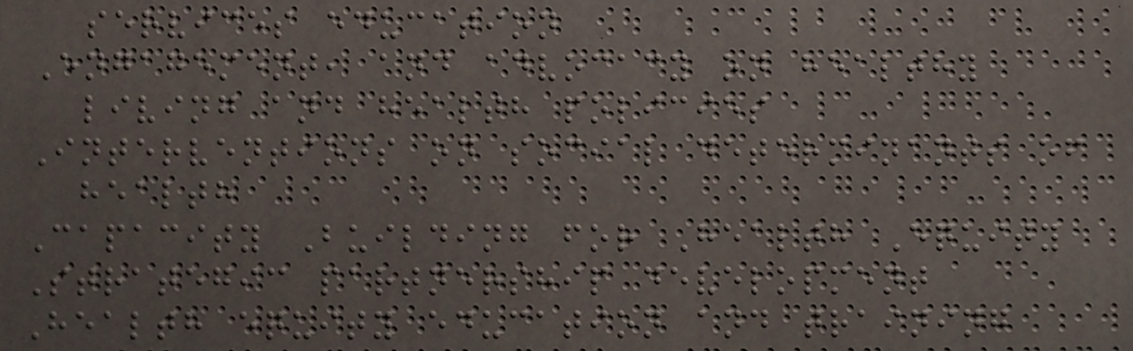services education
Engagement, and advocacy on healthy
living and health policies
Interventions on social determinants of
health
Capacity Building for Health Equity
Strategic partnership development
Health equity education and training
